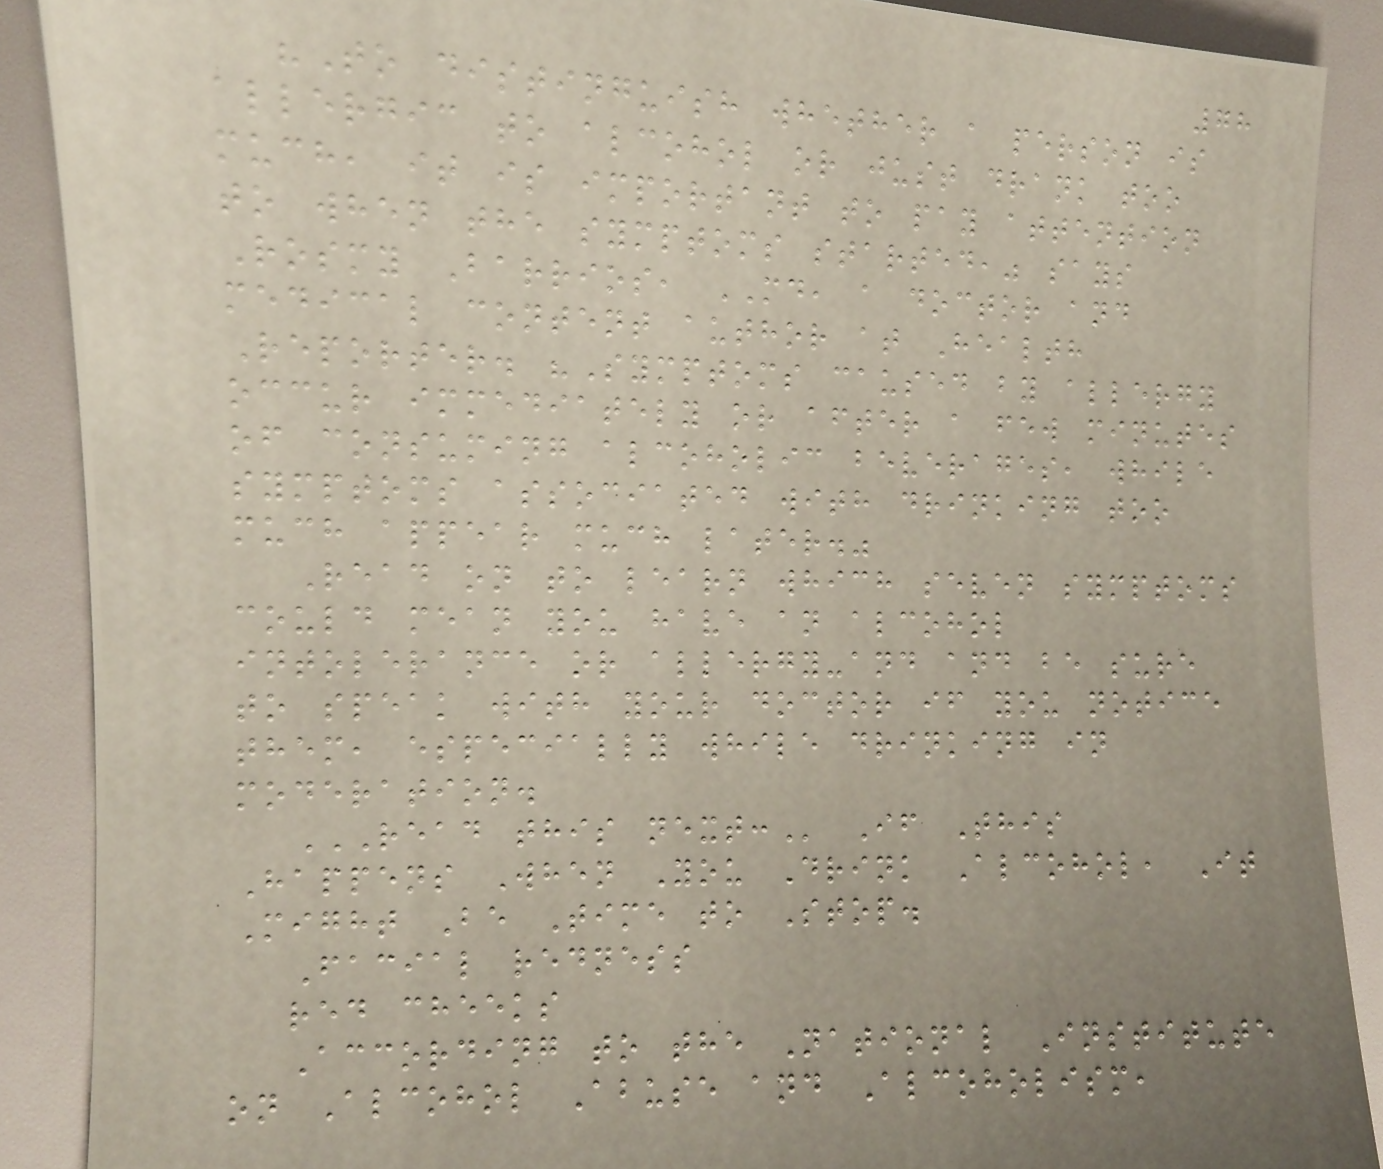78
"To distinguish whether a person is
allergic to alcohol or just drank too
much, it is important to pay attention
to when the symptoms started," says
Rosmy Barrios, MD, a doctor and
medical content author at Health
Reporter. "Symptoms caused by allergy
occur immediately or after a few minutes
of consuming alcoholic beverages, while
symptoms associated with drinking too
much appear much later."
Read on to learn which seven symptoms
could mean you have an alcohol
intolerance or allergy-and and be sure
to speak with your doctor if you notice
them, especially while drinking in
moderation.
READ THIS NEXT: If This
Happens When You Drink Alcohol, It
Might Be Time to Stop.
Facial redness
red cheeks
According to the National Institute
on Alcohol Abuse and Alcoholism,
